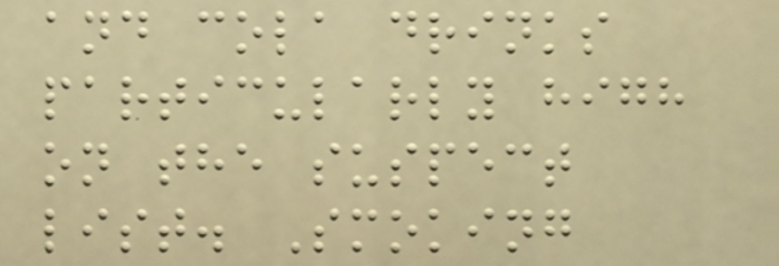and cola drinks
particularly high
on the suspect
list. Smoking
